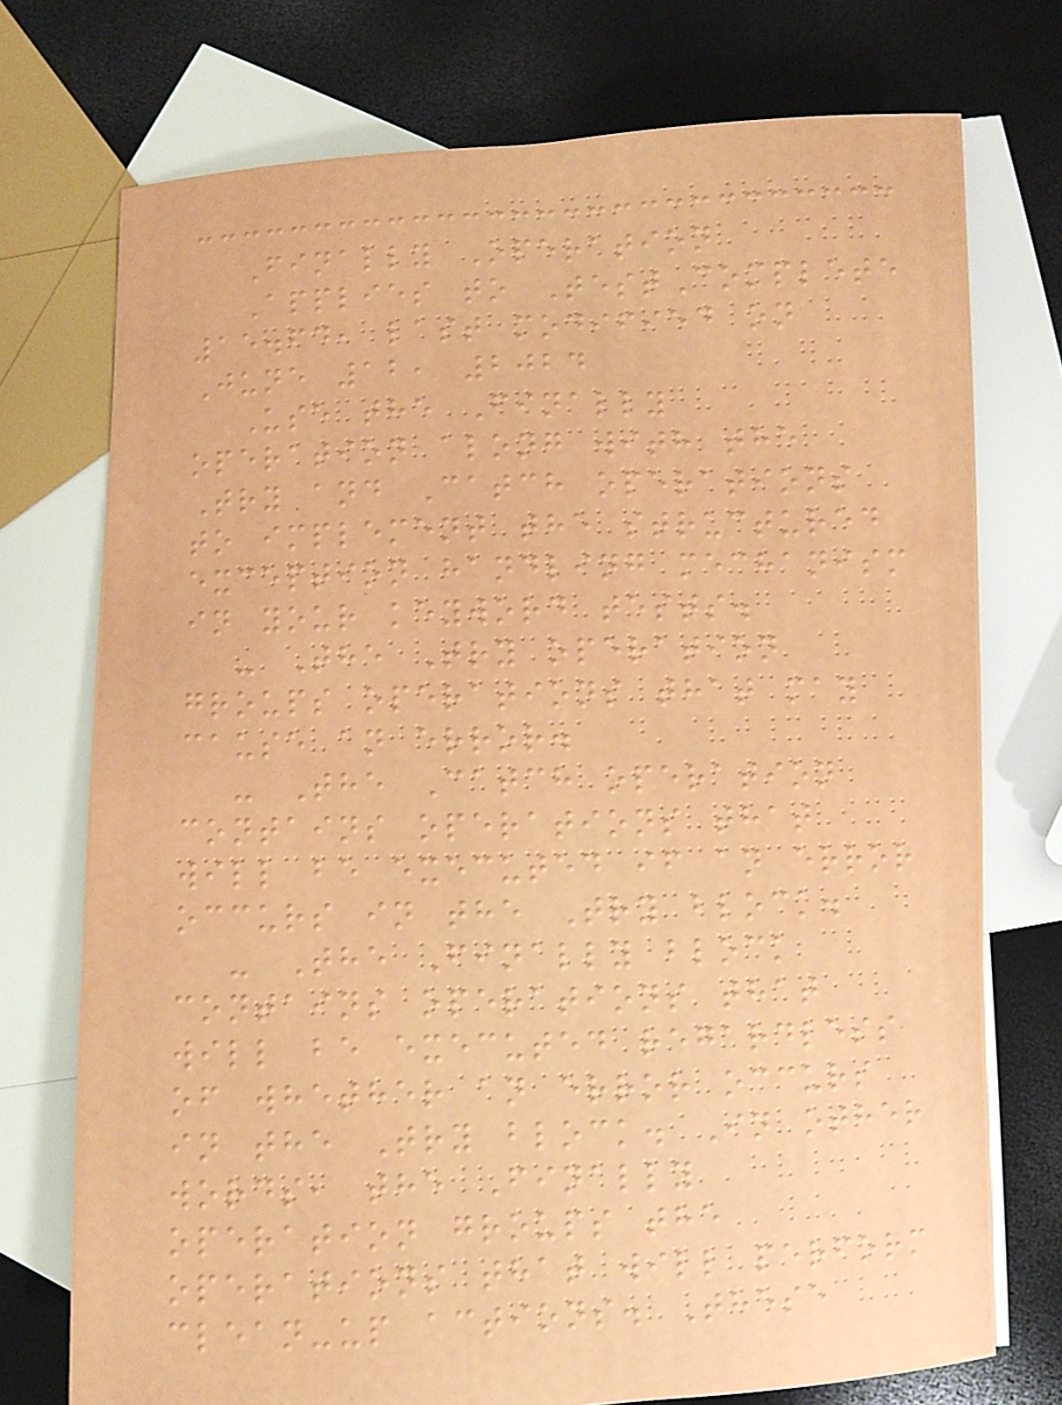Finally Operation
Applies to TestComplete
15.64, last modified on
June 12, 2024
Use the Finally
operation along with the
Try and Catch operations
to implement the structured
exception handling mechanism
in your keyword tests.
- The Try operation
groups operations that may
cause an error.
- The Catch operation
contains operations that
will be executed if an error
occurs in the Try block.
- The Finally block
contains operations that
will be executed regardless
of whether an error occurs
in the Try block. In other
words, the Finally
operation groups the
operations that will perform
clean-up actions. These
